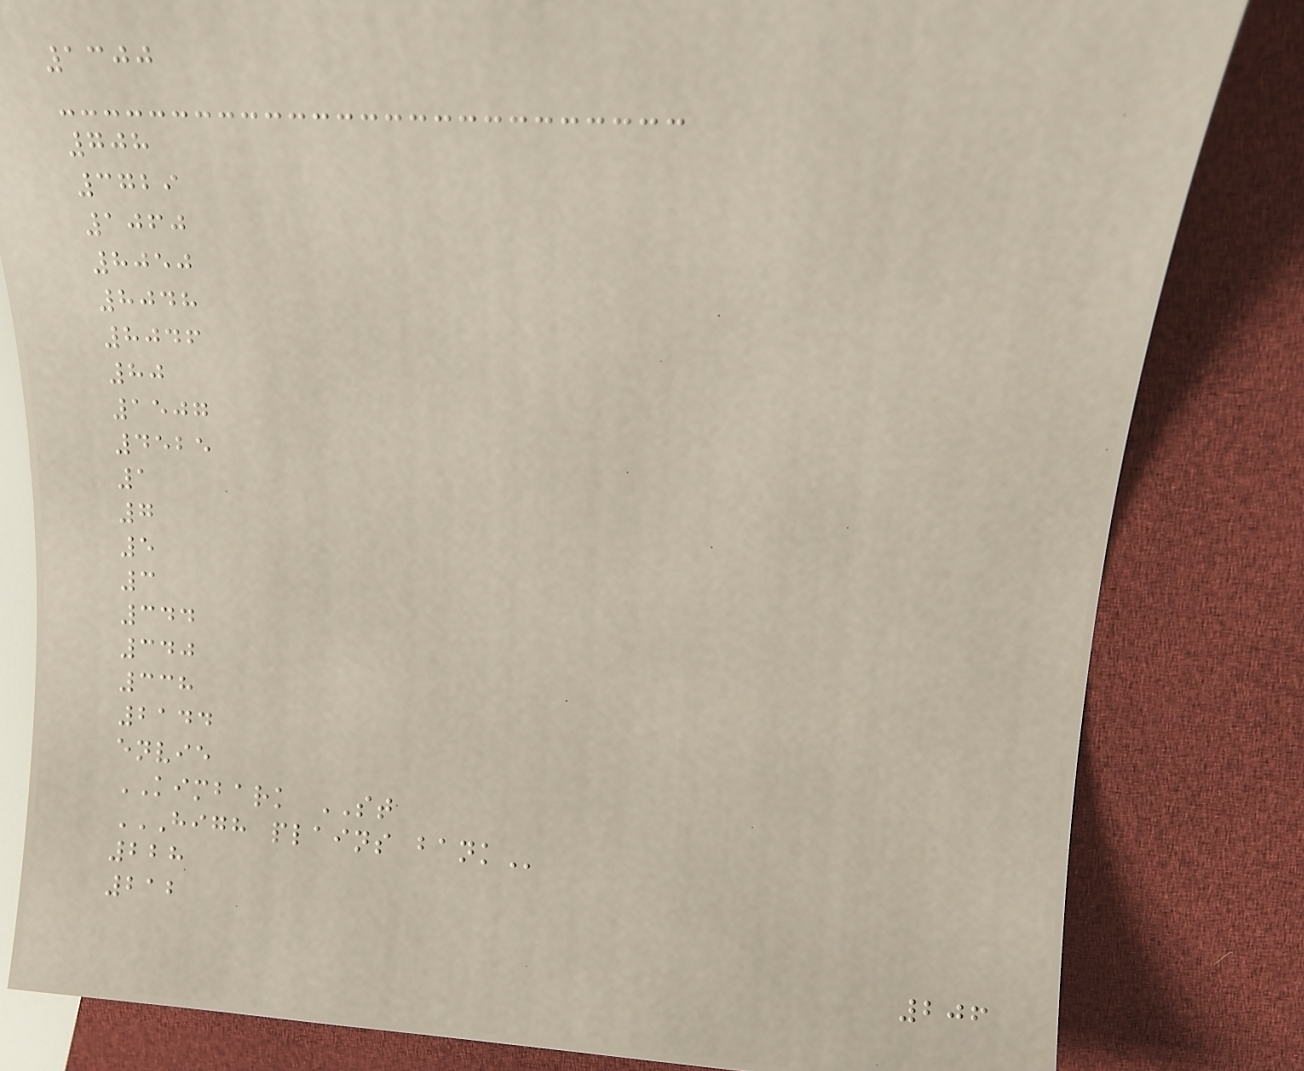1300
708
3729
1060
8050
8048
8046
80
1507
4525
1
7
5
3
344
340
338
2144
envie
KIMBARK ST
HIGH PLAINS BANK
228
212
206
